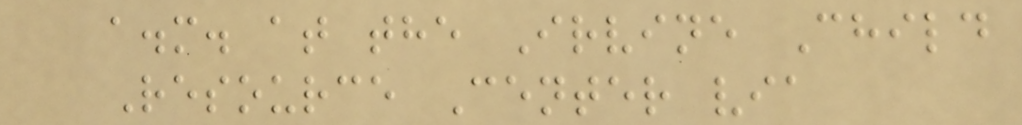a.m. at the Irvine Child
Resource Center via
